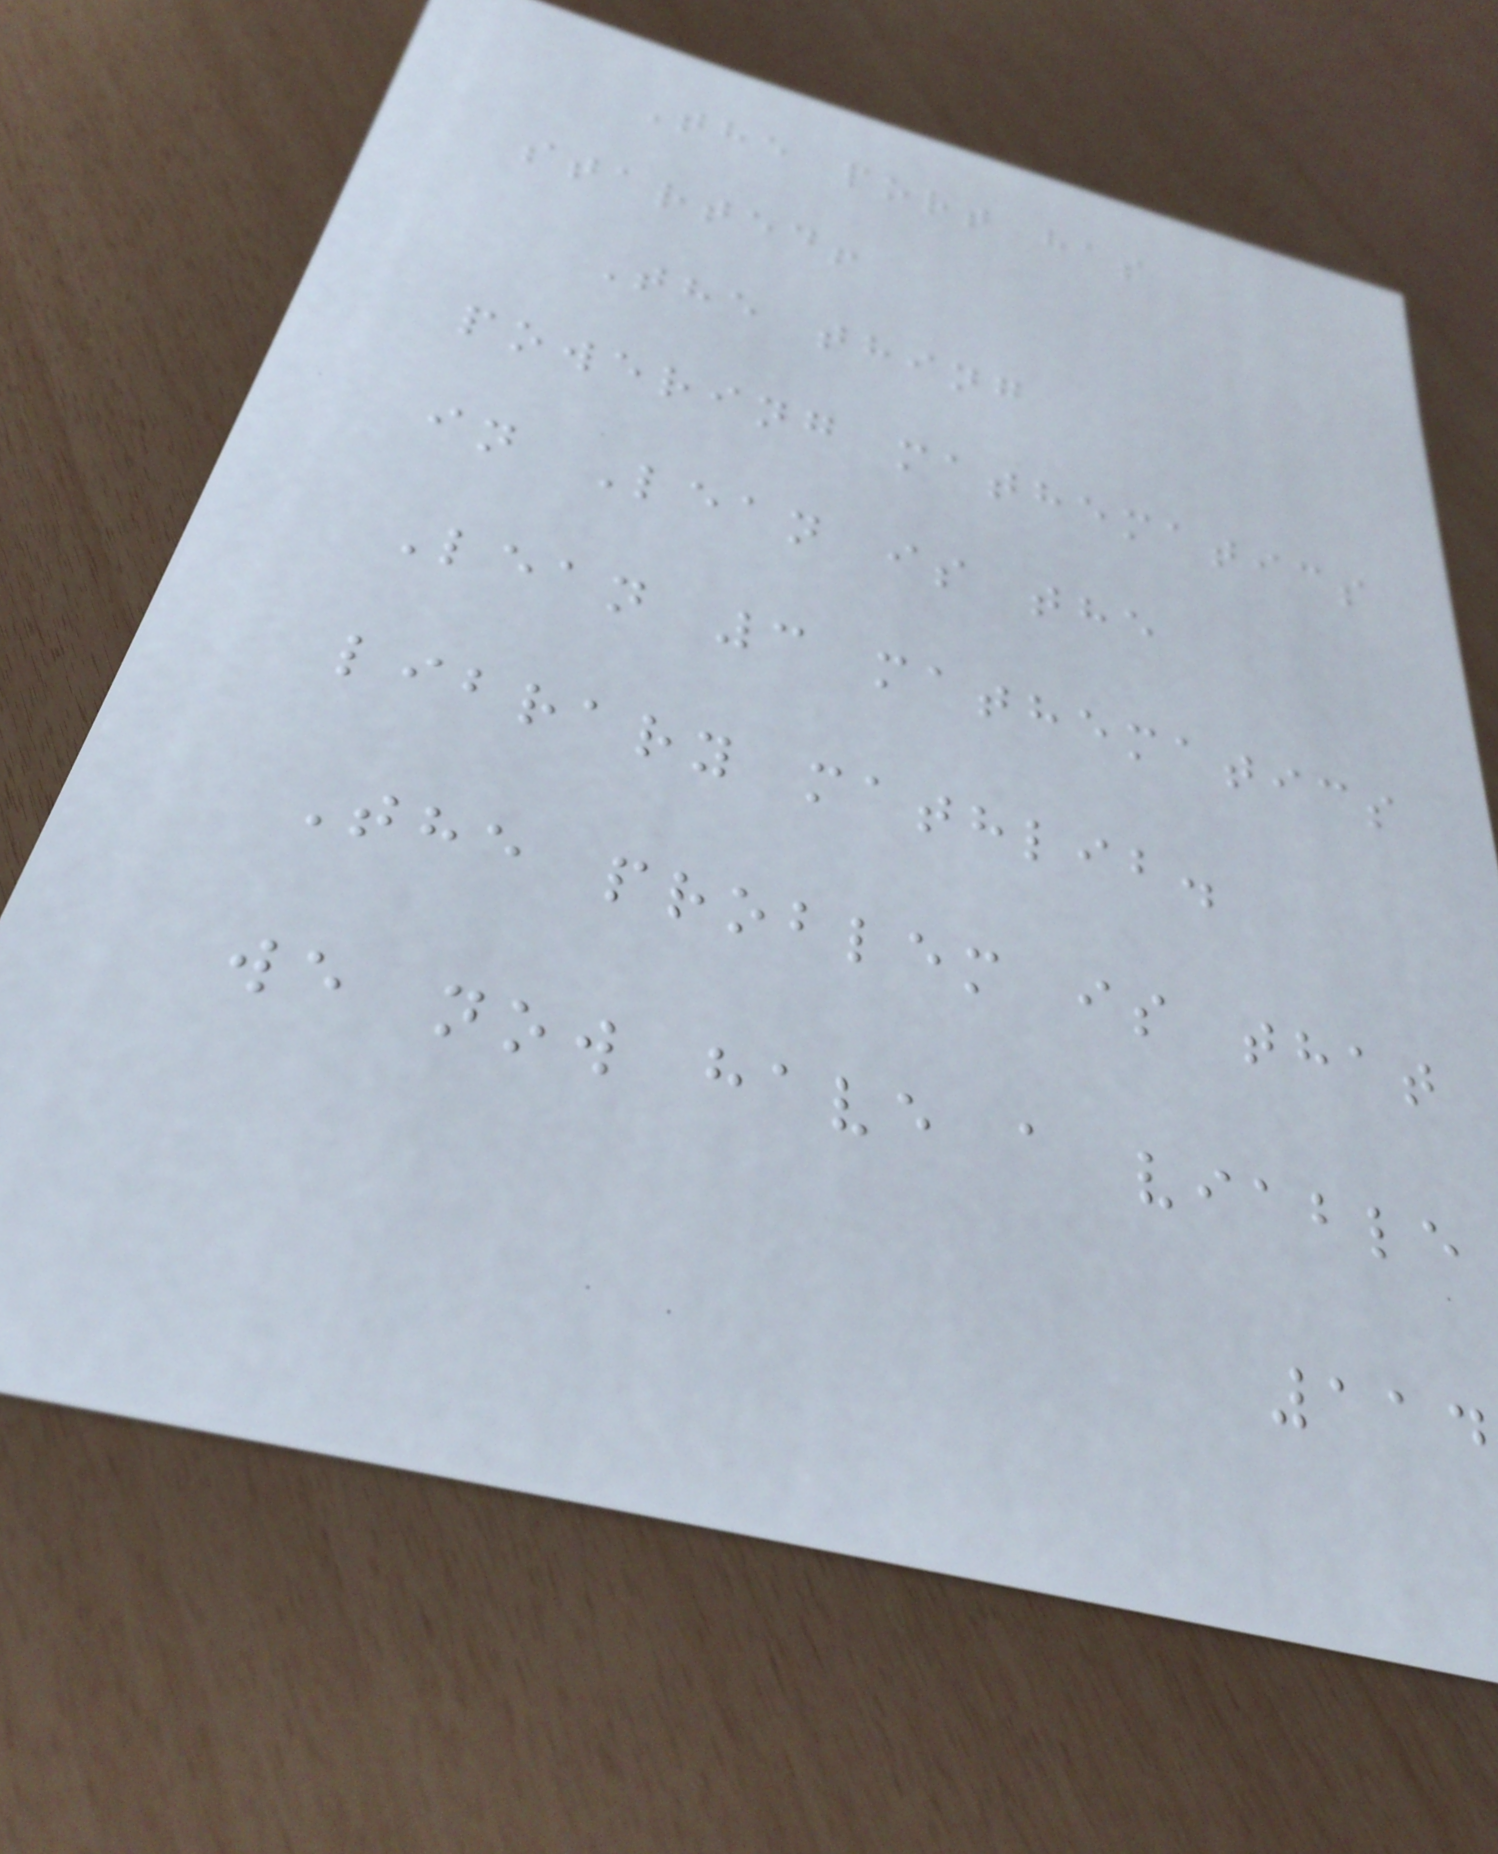The port has
started!
The thing
powering mathematics
in Lean is the
Lean 3 mathematics
library mathlib.
The problem is that
we now have a viable
114
